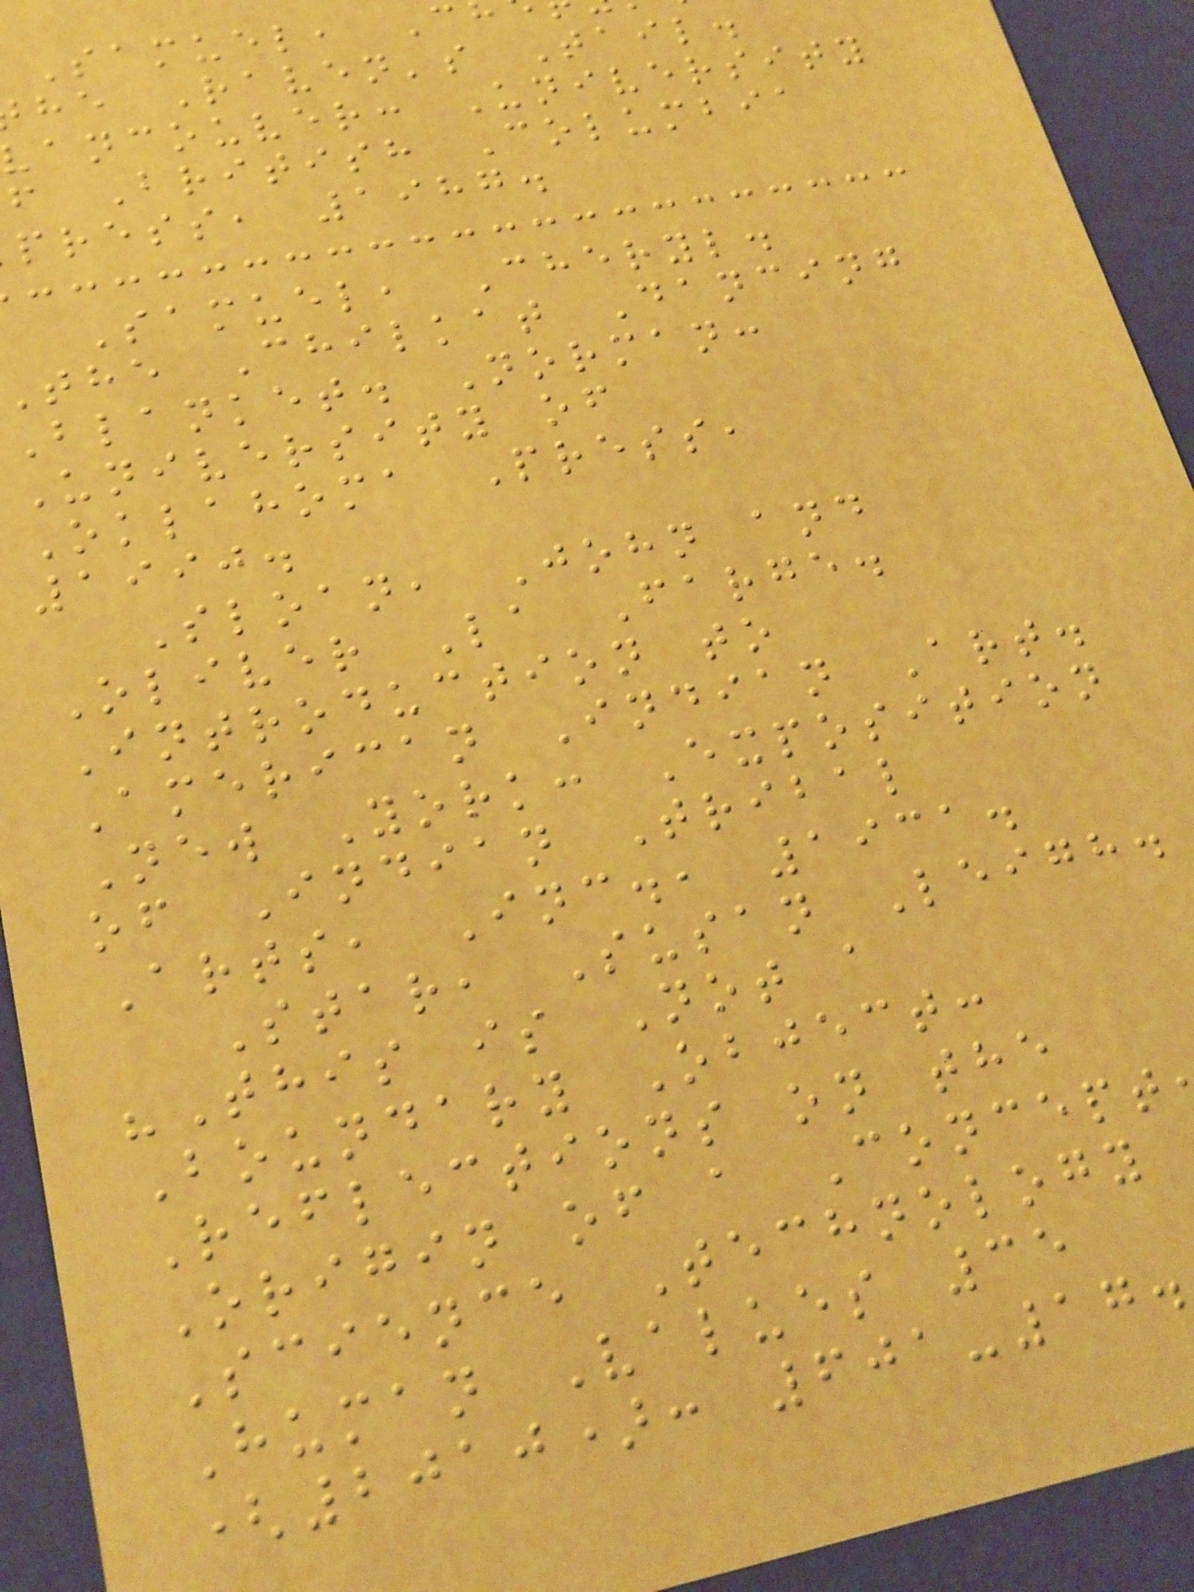Samuel, C
he Raven's Tail.
ancouver: University
f British Columbia
press, 1987.
Samuel, Cheryl.
the Chilkat Dancing
Blanket. Norman:
University of
Oklahoma Press,
1990.
Sloan, John and
Oliver La Farge.
Introduction to
American Indian Art.
New York: Exposition
of Indian Tribal
Arts, Inc., 1931.
Star, Susan Leigh.
"This is Not a
Boundary Object:
Reflections on the
Origin of a Concept
Science Technology
Human Values 35
(2010): 601-17.
